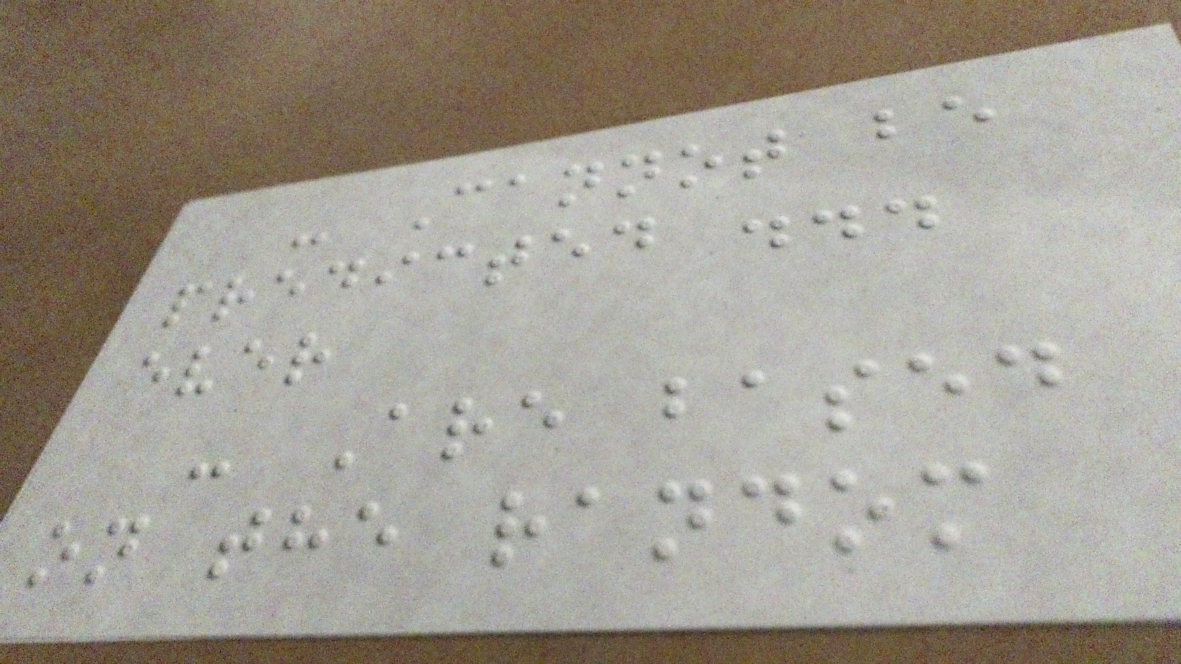- Cannot be
predicted ...
ever
- Are based
on the random
